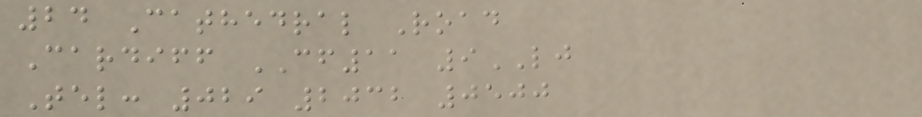24 Cathedral Road
Cardiff CF11 9LJ
Tel: 029 2032 0500
